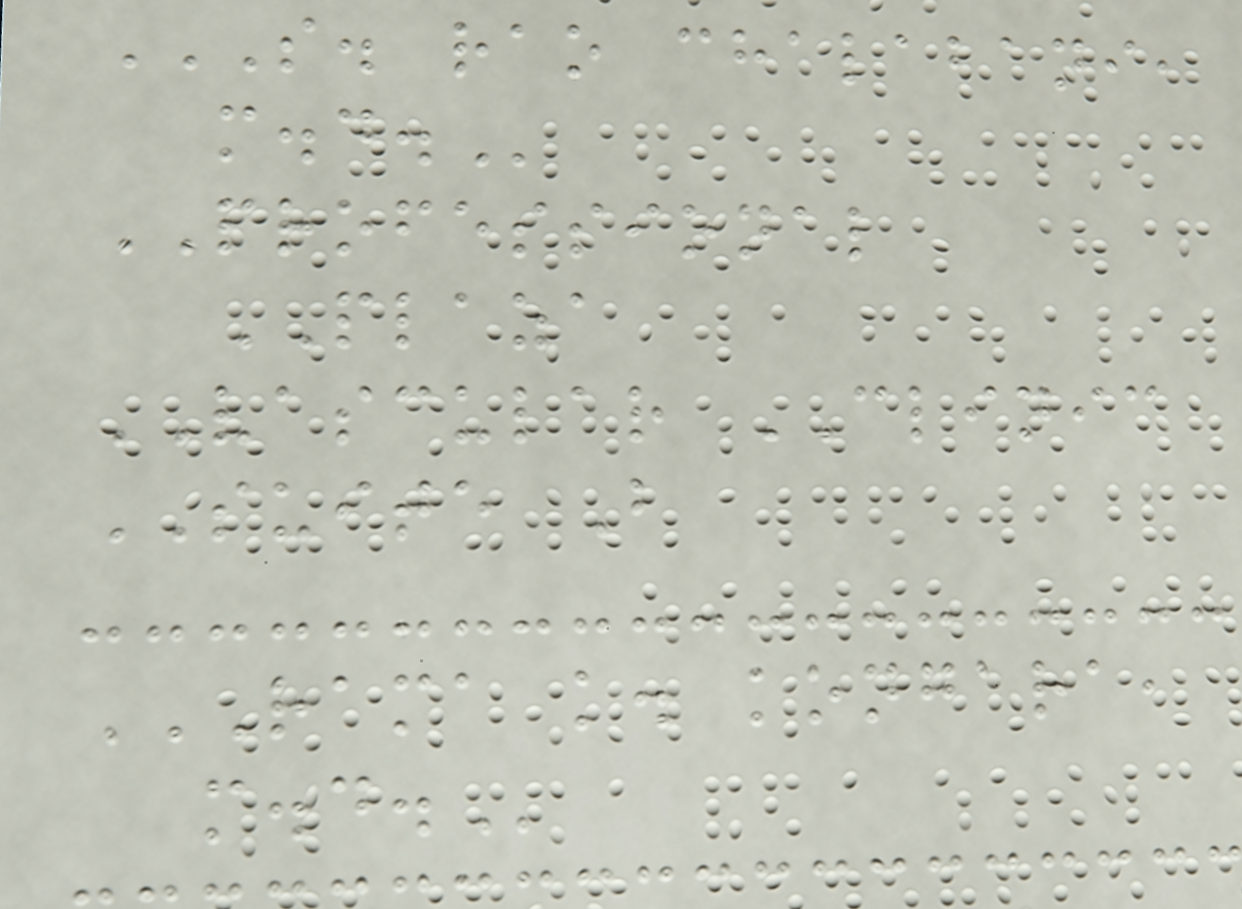S. RAO CHALABANI,
M.D.
PROFESSIONAL
PLAZA
VASCULAR CLINIC
SUITE B
RAMA K. KONGARA,
M.D.
